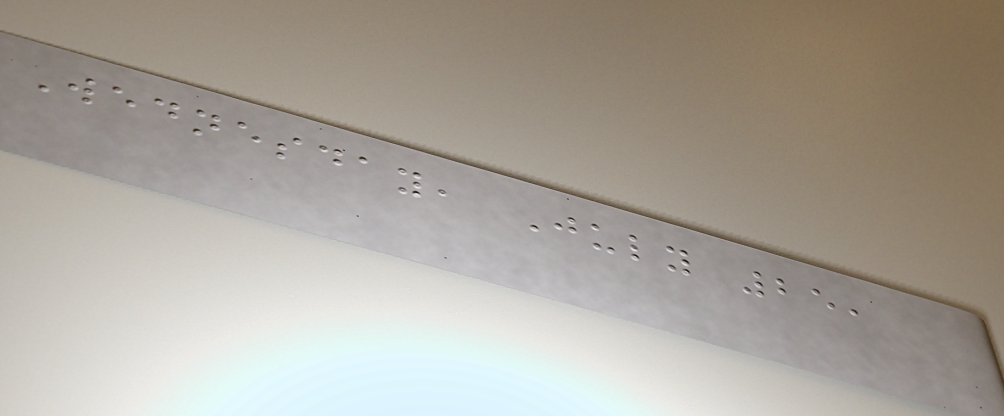Wednesday, July 25,
